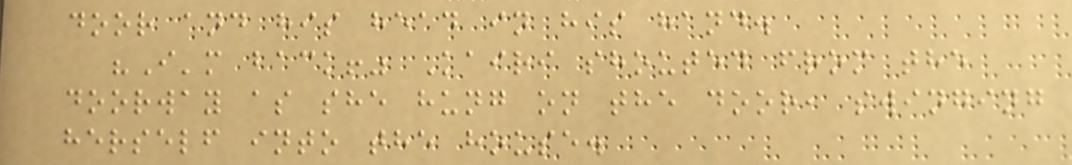door and his head in his hand.
"I'm back!" Kairi shouted from the
doorway as she hung on the door, swinging
herself into the house.
